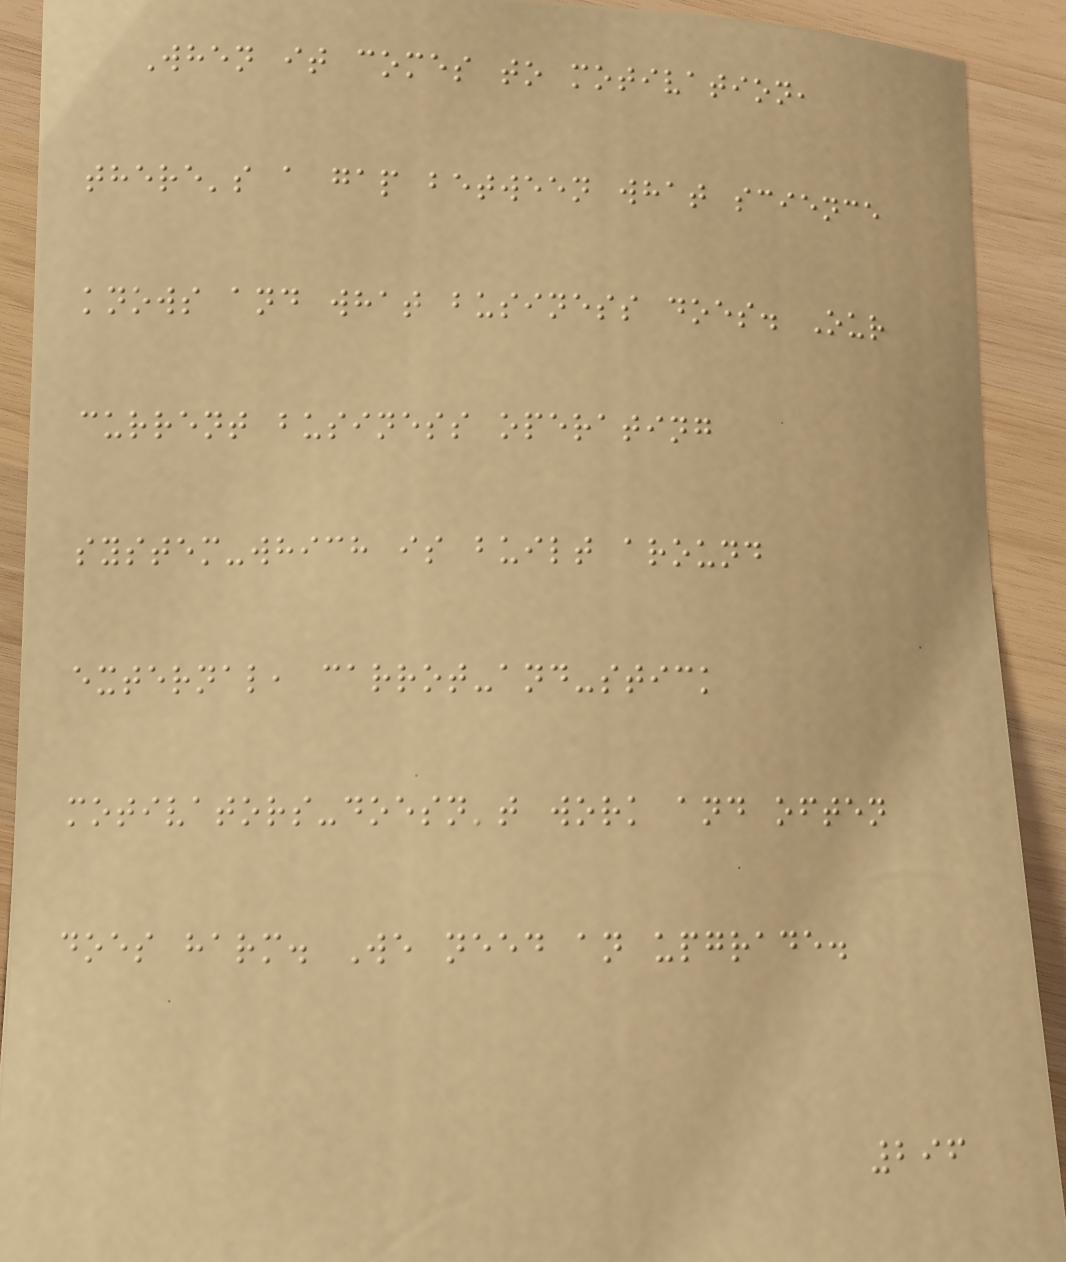When it comes to motivation,
there's a gap between what science
knows and what business does. Our
current business operating
system-which is built around
external, carrot-and-stick
motivators-doesn't work and often
does harm. We need an upgrade.
296
